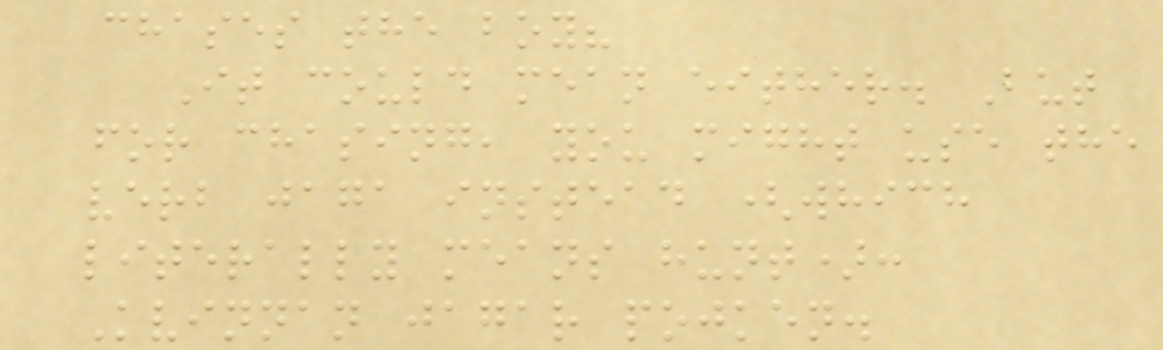chases the boy?
It could mean either. But
for chasing, you might use the
verb jaga instead (which
literally means hunt):
Kvinnan jagar pojken.
